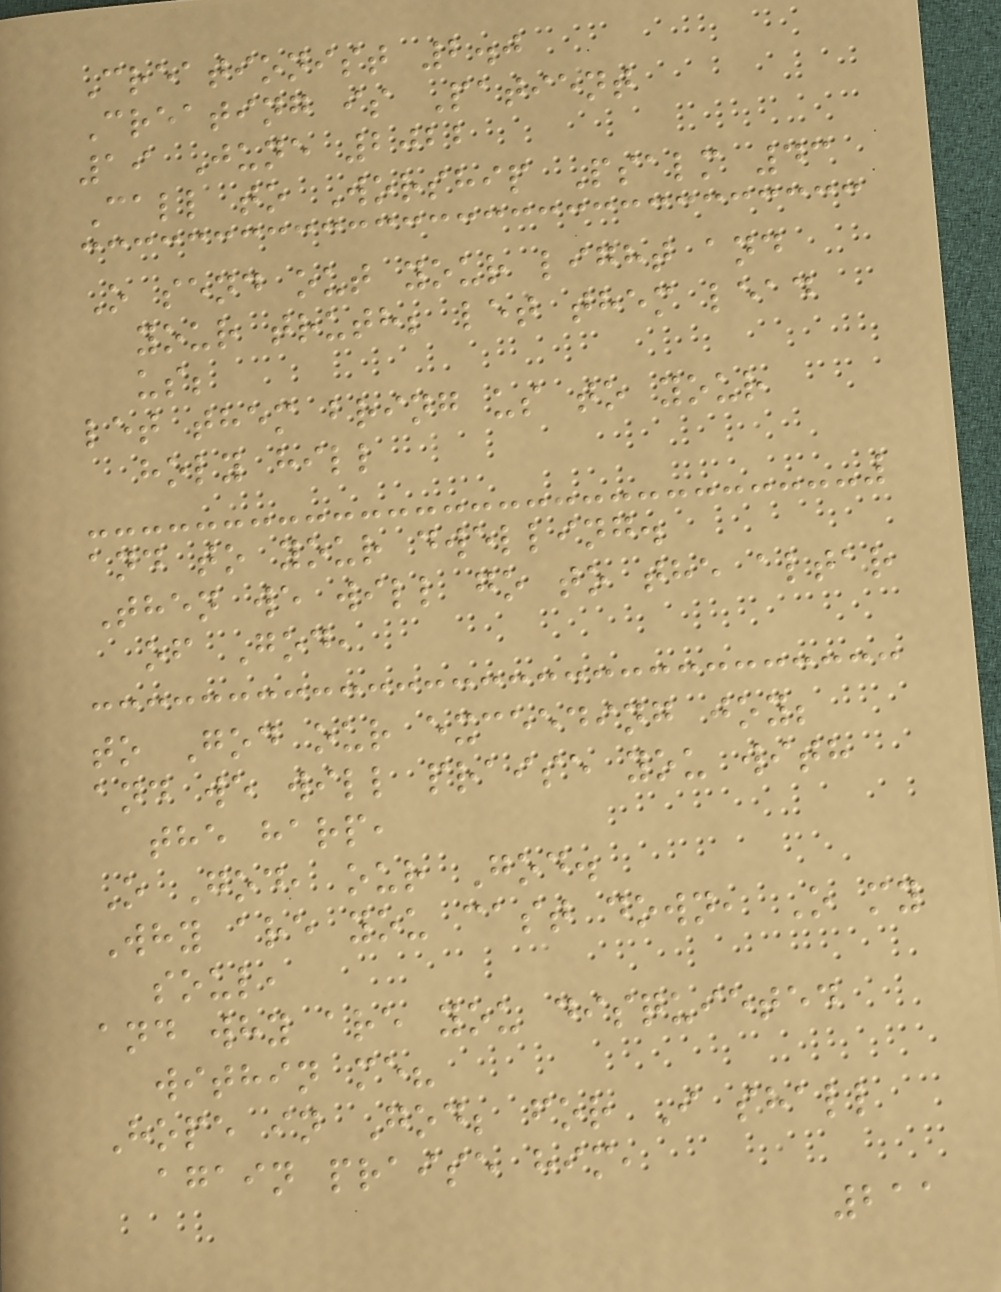Creationist 2.0
Creating is Patient
19 June 2022
Call to Worship Psalm 43
O send out your light and
your truth; let them lead
us;
let them bring us to your
holy hill
and to your dwelling.
Then we will go to the altar
of God,
to God our exceeding joy;
and we will praise you with
the harp,
O God, our God.
Why are you cast down, O my
soul,
and why are you disquieted
within me?
Hope in God; for I shall
again praise him,
211
